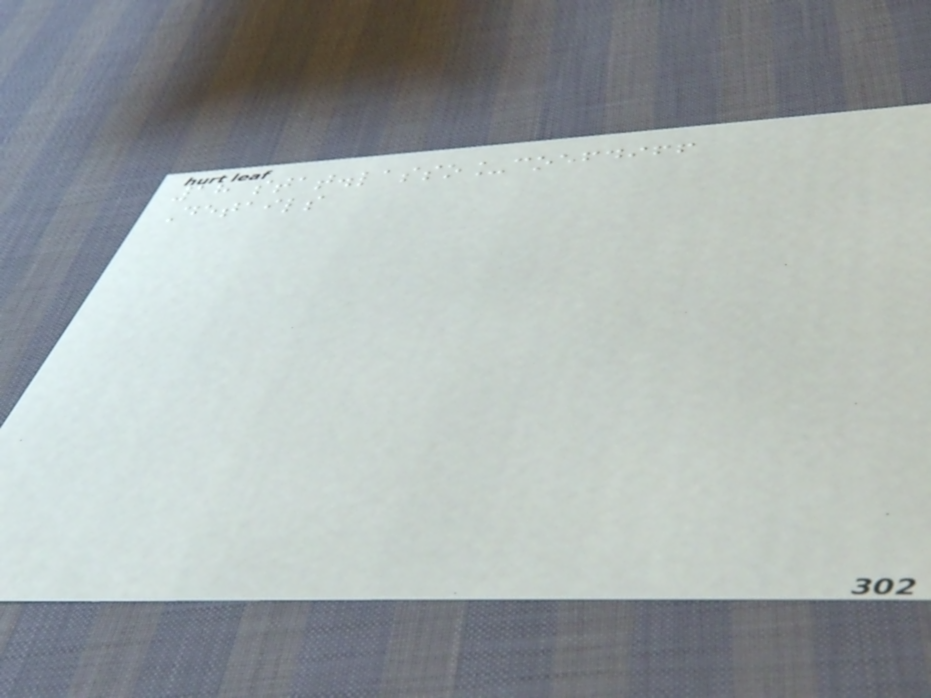18 stat.lasso_coefdiff
Details
